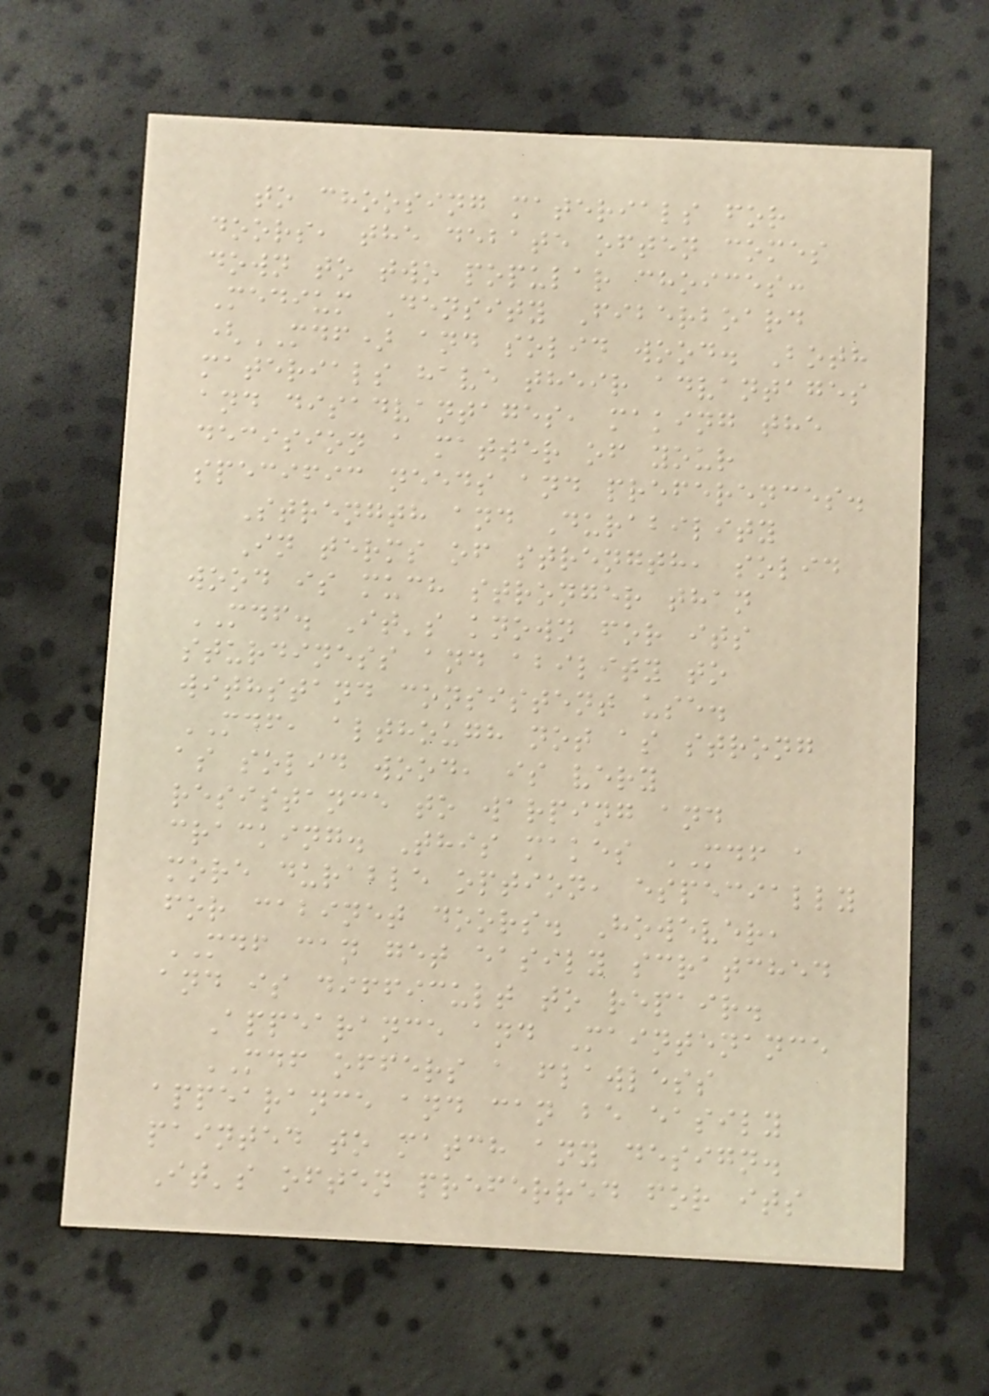to choosing materials for
doors, the debate often comes
down to two popular choices:
Medium Density Fiberboard
(MDF) and solid wood. Both
materials have their advantages
and disadvantages, making the
decision a matter of your
specific needs and preferences.
Strength and Durability
In terms of strength, solid
wood is much stronger than
MDF. It's known for its
sturdiness and ability to
withstand consistent use.
MDF, although not as strong
as solid wood, is very
resistance to warping and
cracking. This makes MDF a
more durable option, especially
for cabinet doors. However,
MDF can get easily scratched
and is difficult to repair.
Appearance and Maintenance
MDF offers a flawless
appearance and can be easily
painted to match any design.
It's often preferred for its
